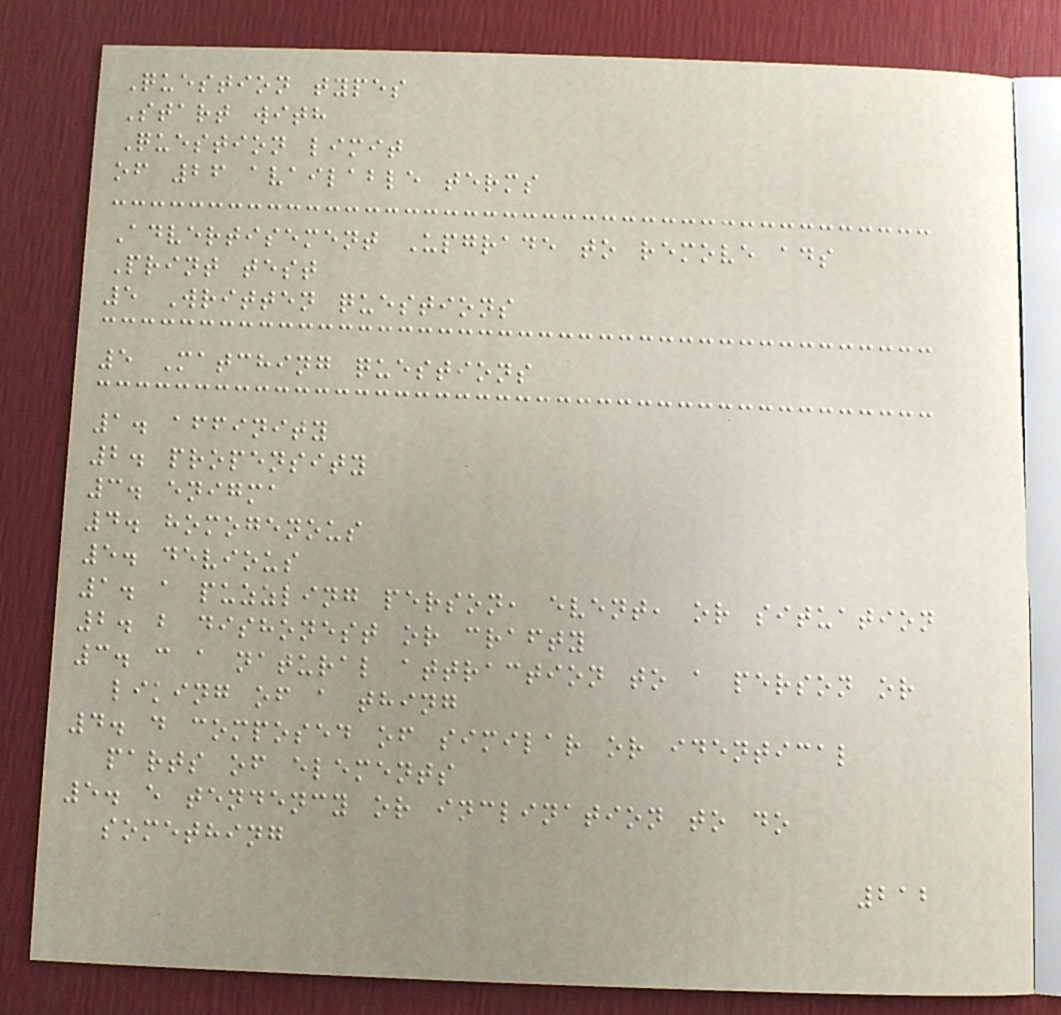Question types
Start with
Question limit
of 26 available terms
Advertisement Upgrade to remove ads
Print test
5 Written questions
5 Matching questions
1. affinity
2. propensity
3. enigma
4. homogenous
5. devious
1. a puzzling person, event, or situation
2. b dishonest or crafty
3. c a natural attraction to a person or
liking of a thing
4. d composed of similar or identical
parts of elements
5. e tendency or inclination to do
something
212
